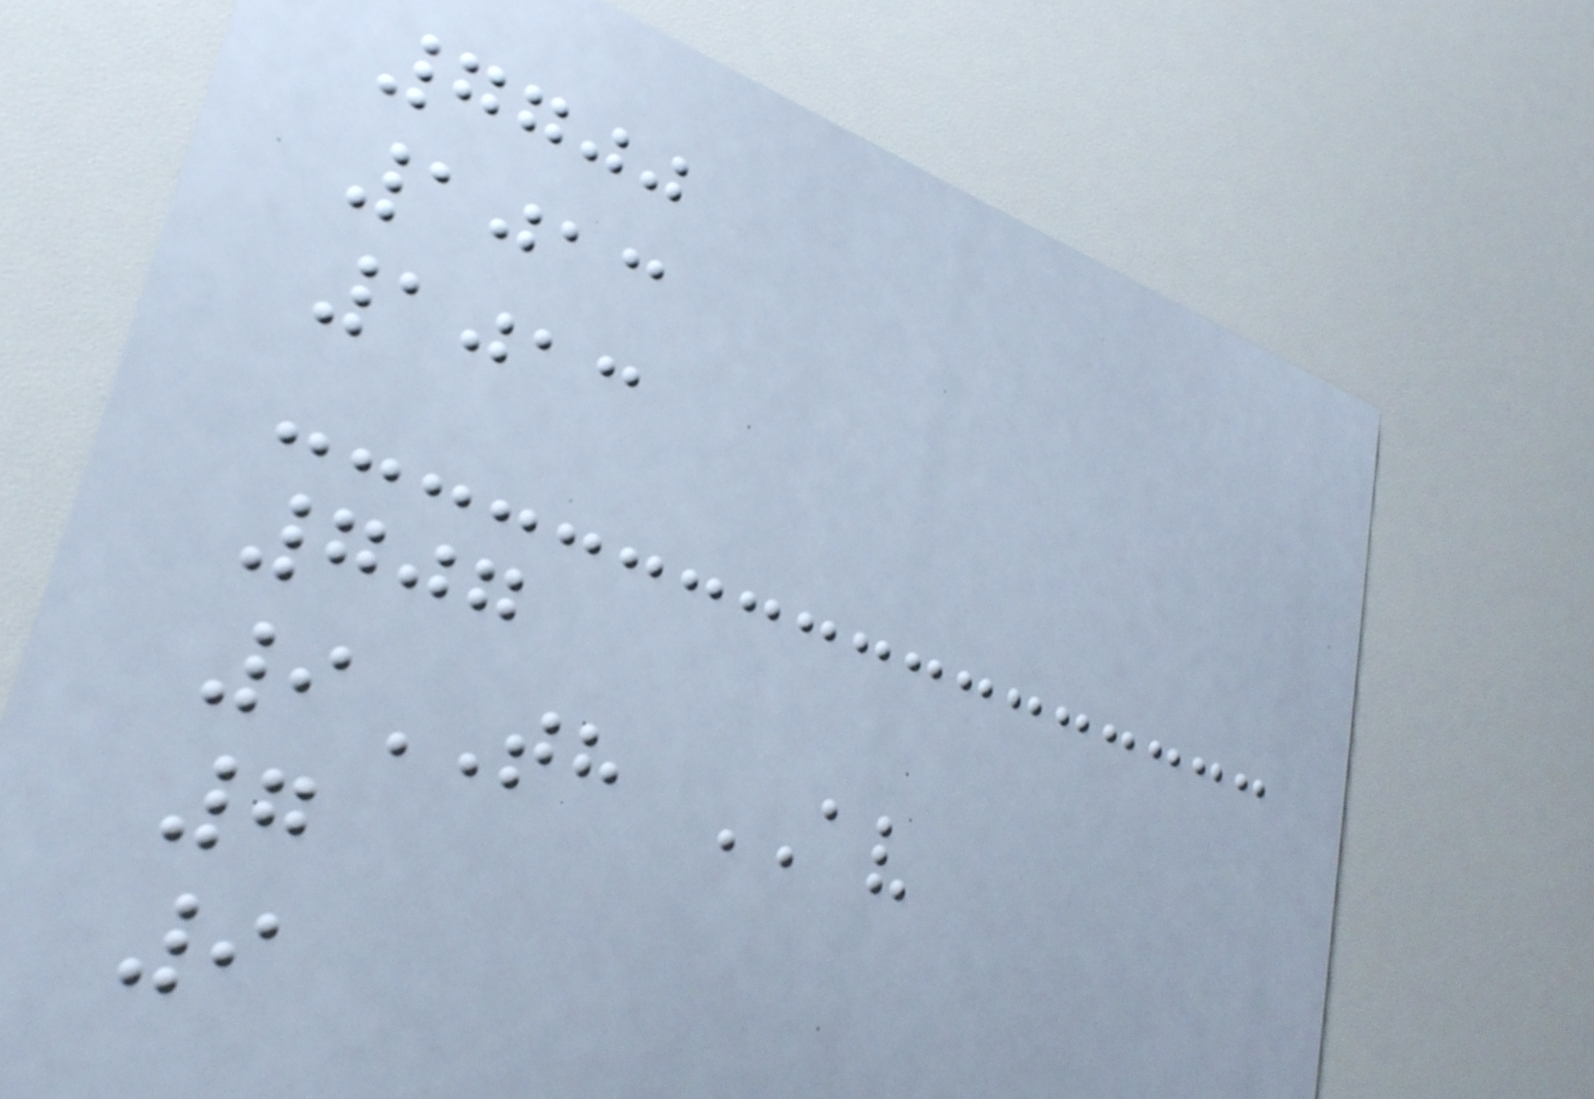7700
1013
1013
707
9TH AV
7
9
